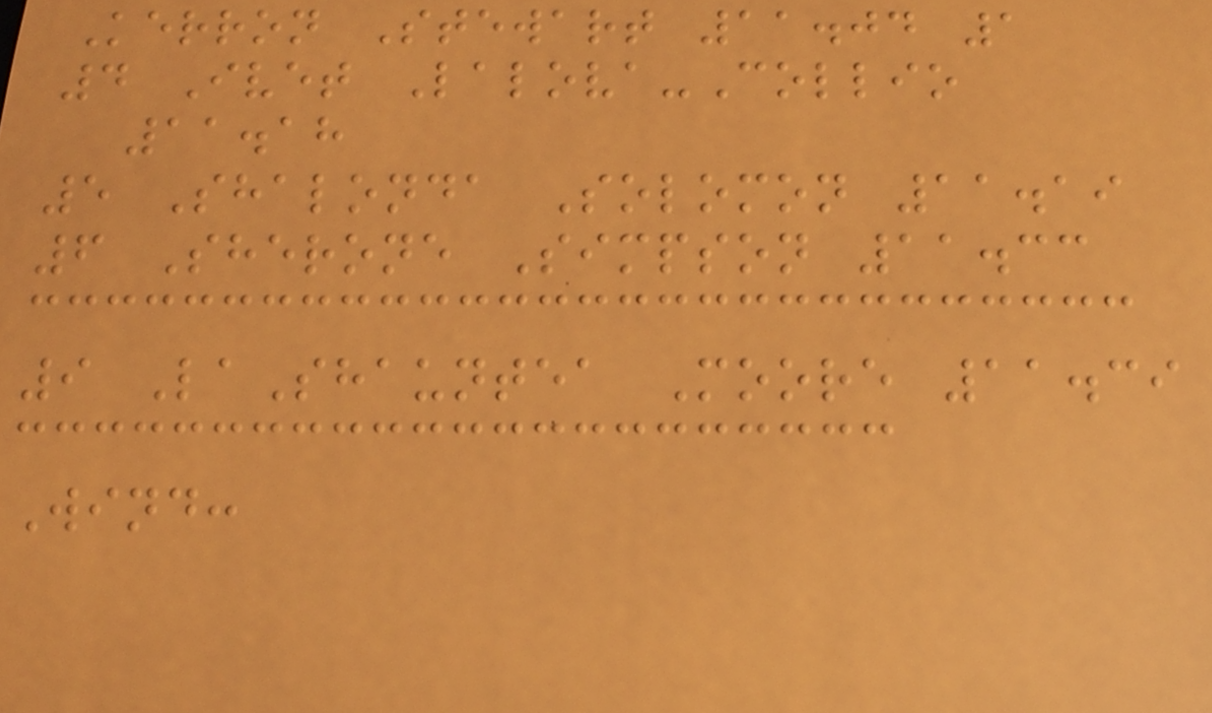Kerron Stewart 11.04 1
4 Ivet Lalova-Collio
11.18
5 Shalonda Solomon 11.19
6 Sherone Simpson 11.33
9 LaShauntea Moore 11.39
Wind:
